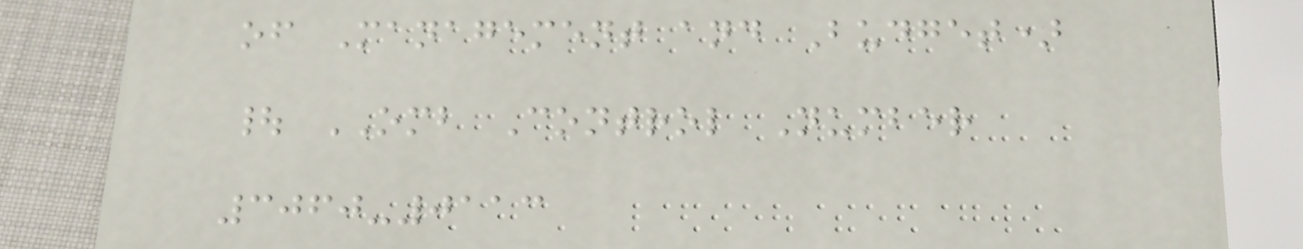of Management and Budget)
| OMB Control Number
3060-0113
